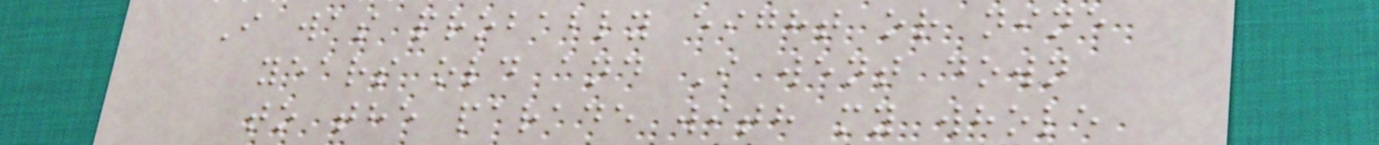I was probably eight or nine
years old and I went down
to the parade with my whole
